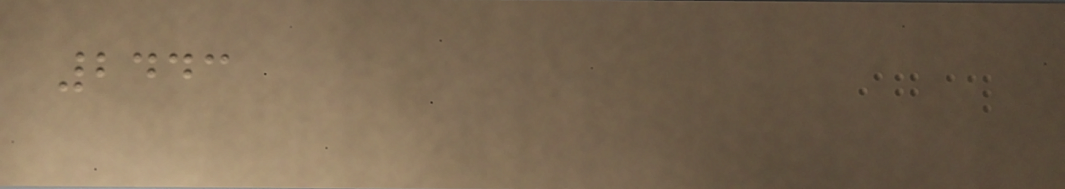2443
